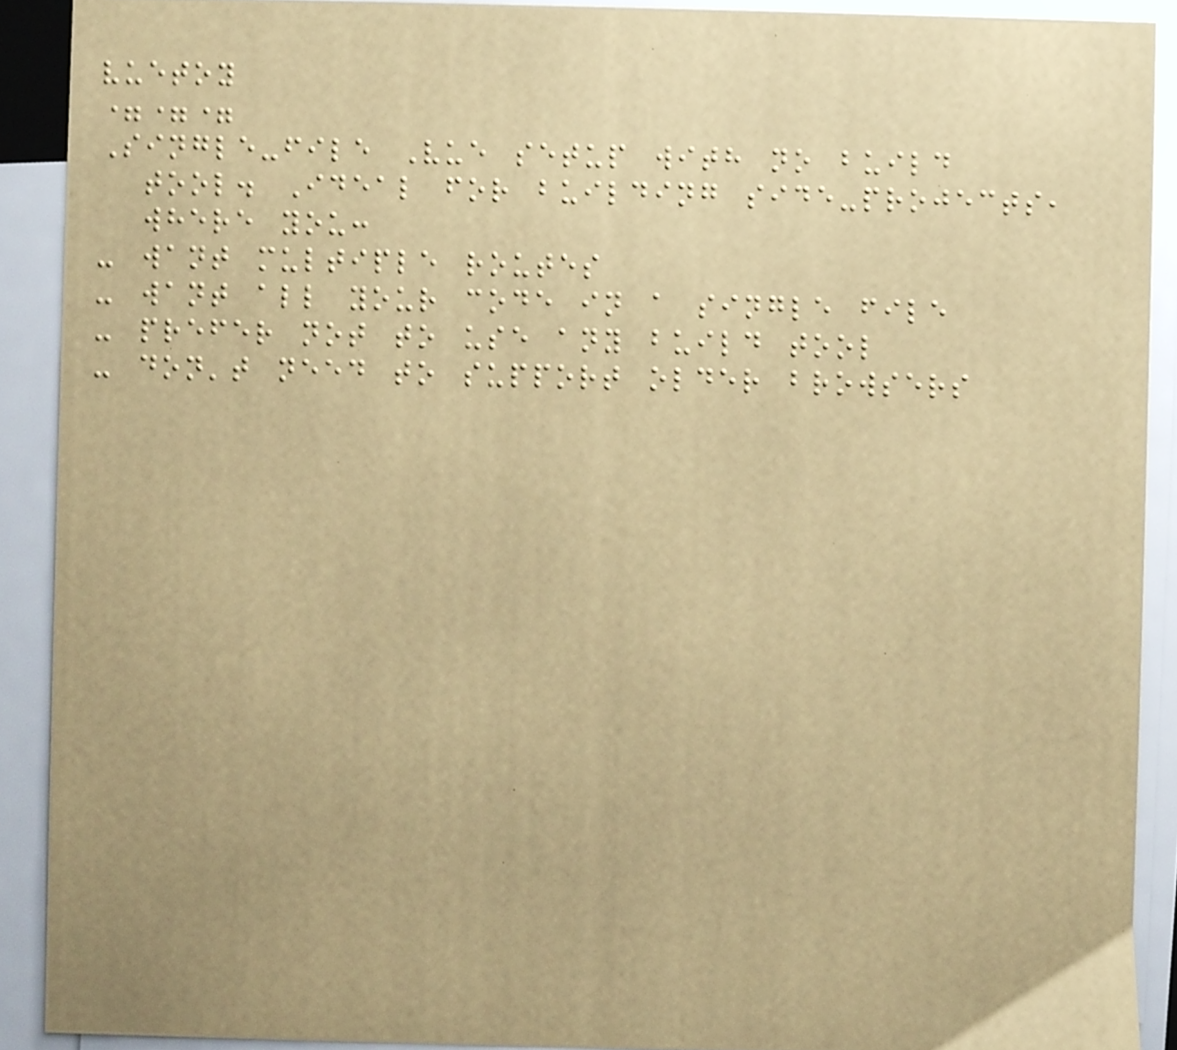vuetoy
===
Single-file Vue setup with no build
tool. Ideal for building side-projects,
where you:
- want multiple routes
- want all your code in a single file
- prefer not to use any build tool
- don't need to support older browsers
